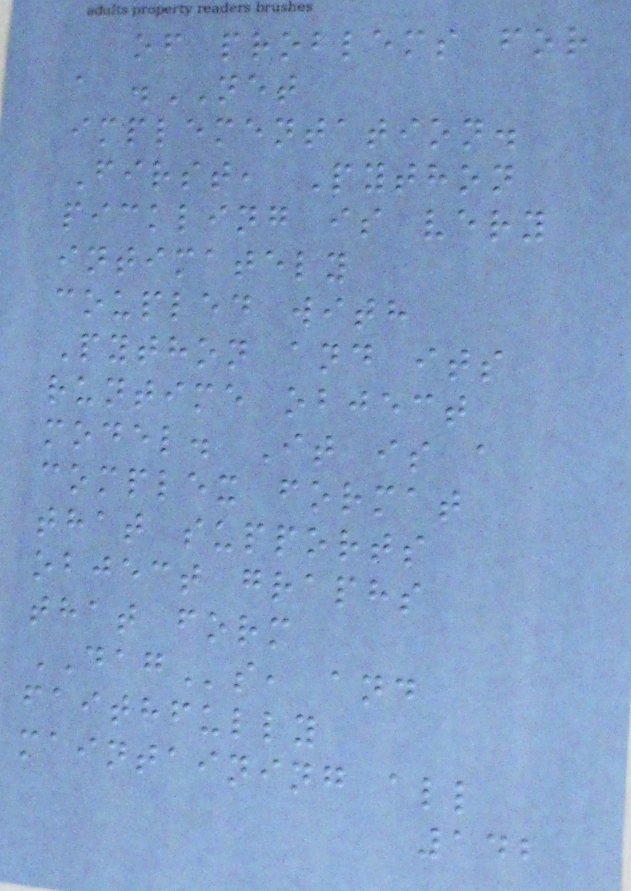of problems for
a .NET
implementation.
First, Python
pickling is very
intimately
coupled with
Python and its
runtime object
model. It is a
complex format
that supports
object graphs
that form
DAGs, and
faithfully
maintaining all
142
